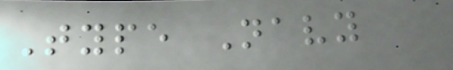Type Navy
